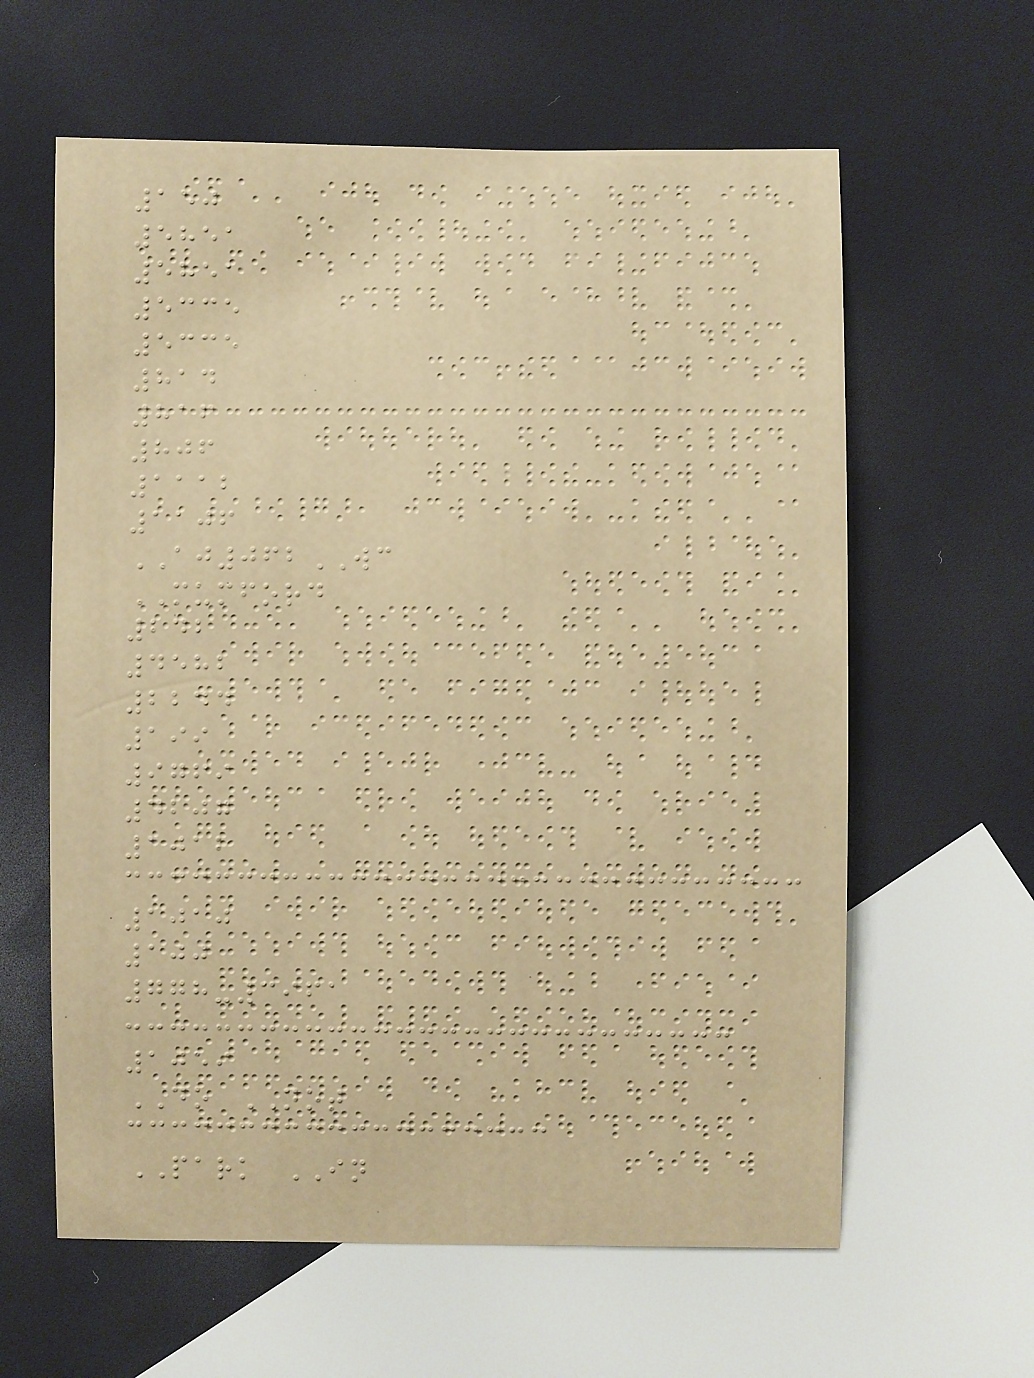150
5851
5851
5335
5335
814
816
806
1112
1106
AJ062WC
MUMFORD
242
4582
2244
199
9769
4207
1012
1010
100
778-3961
1059
DO NOT
PARK IN
